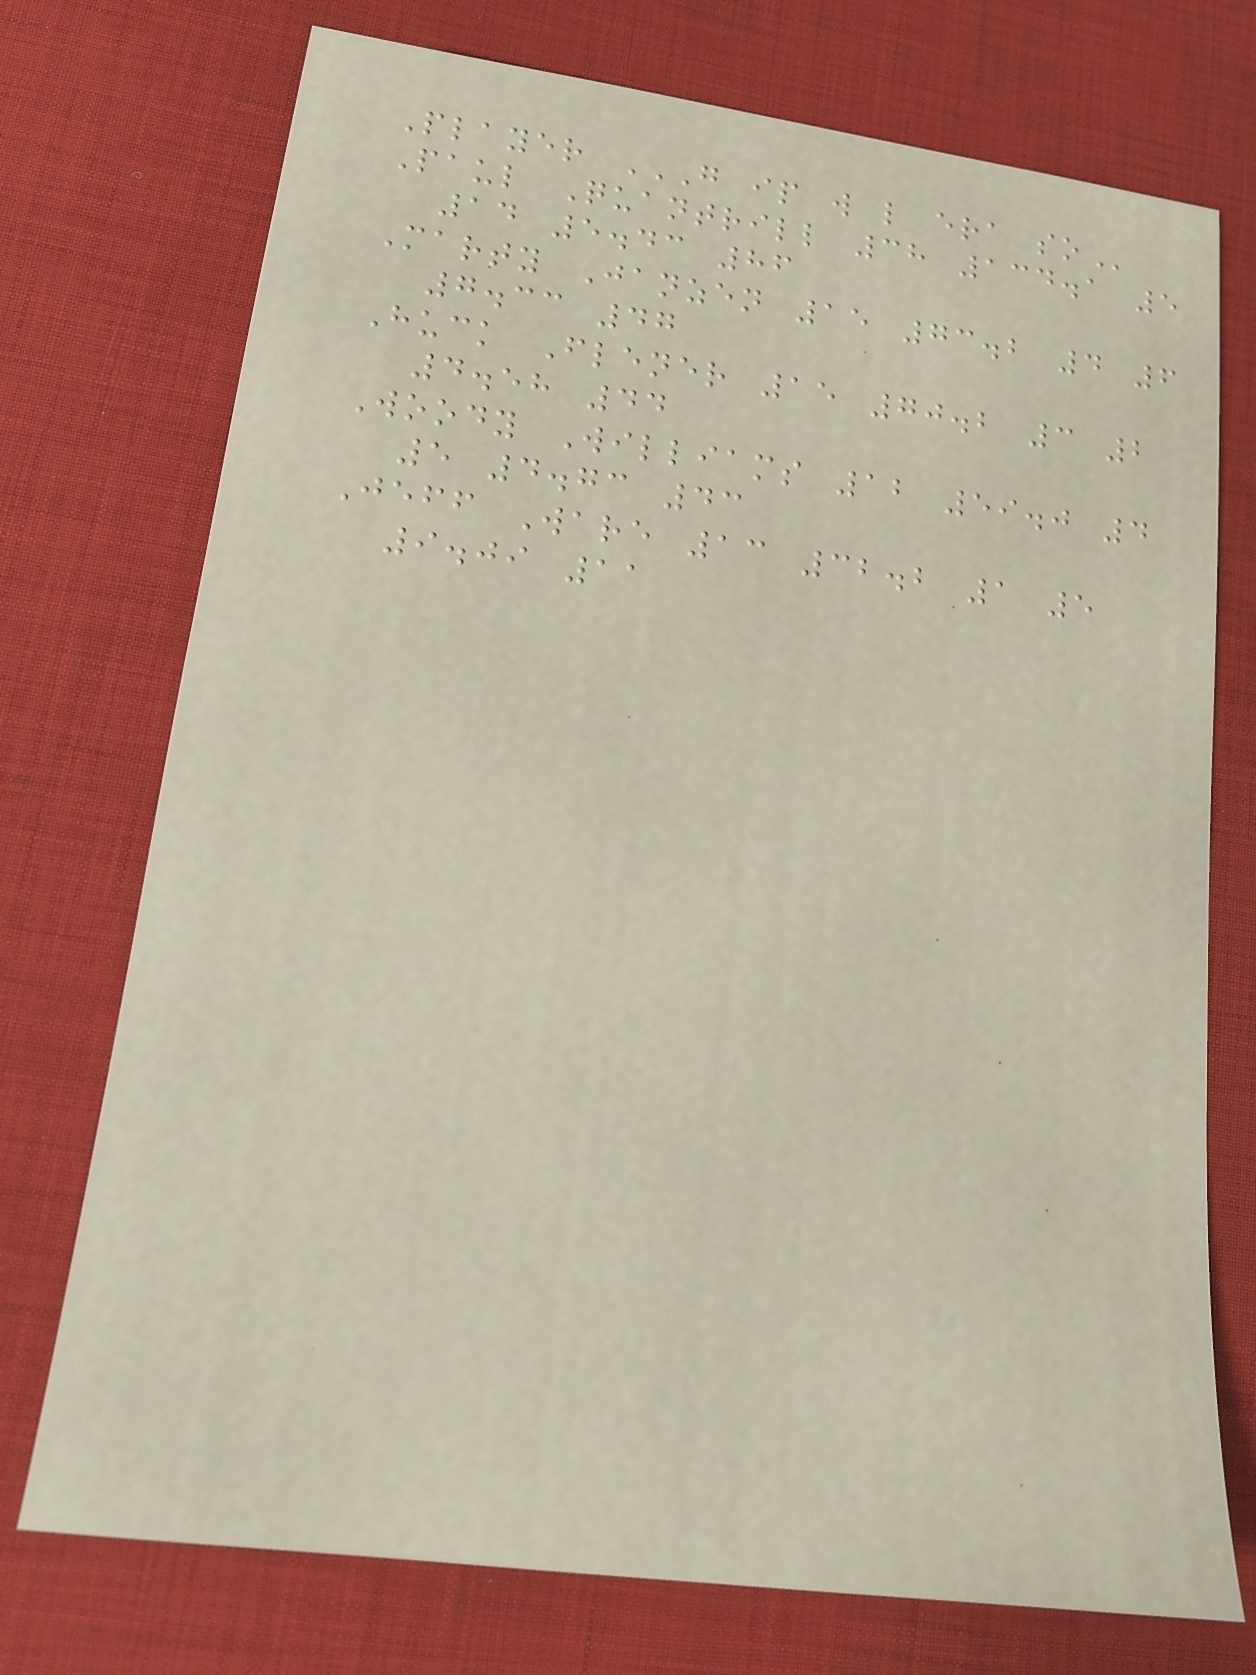Player G IP W L ERA SO
Paul Quantrill 38 134.1 5
14 5.43 86
Marty Janzen 15 73.2 4 6
7.33 47
Huck Flener 15 70.2 3 2
4.58 44
Woody Williams 12 59.0 4
5 4.73 43
Jeff Ware 13 32.2 1 5
9.09 11
